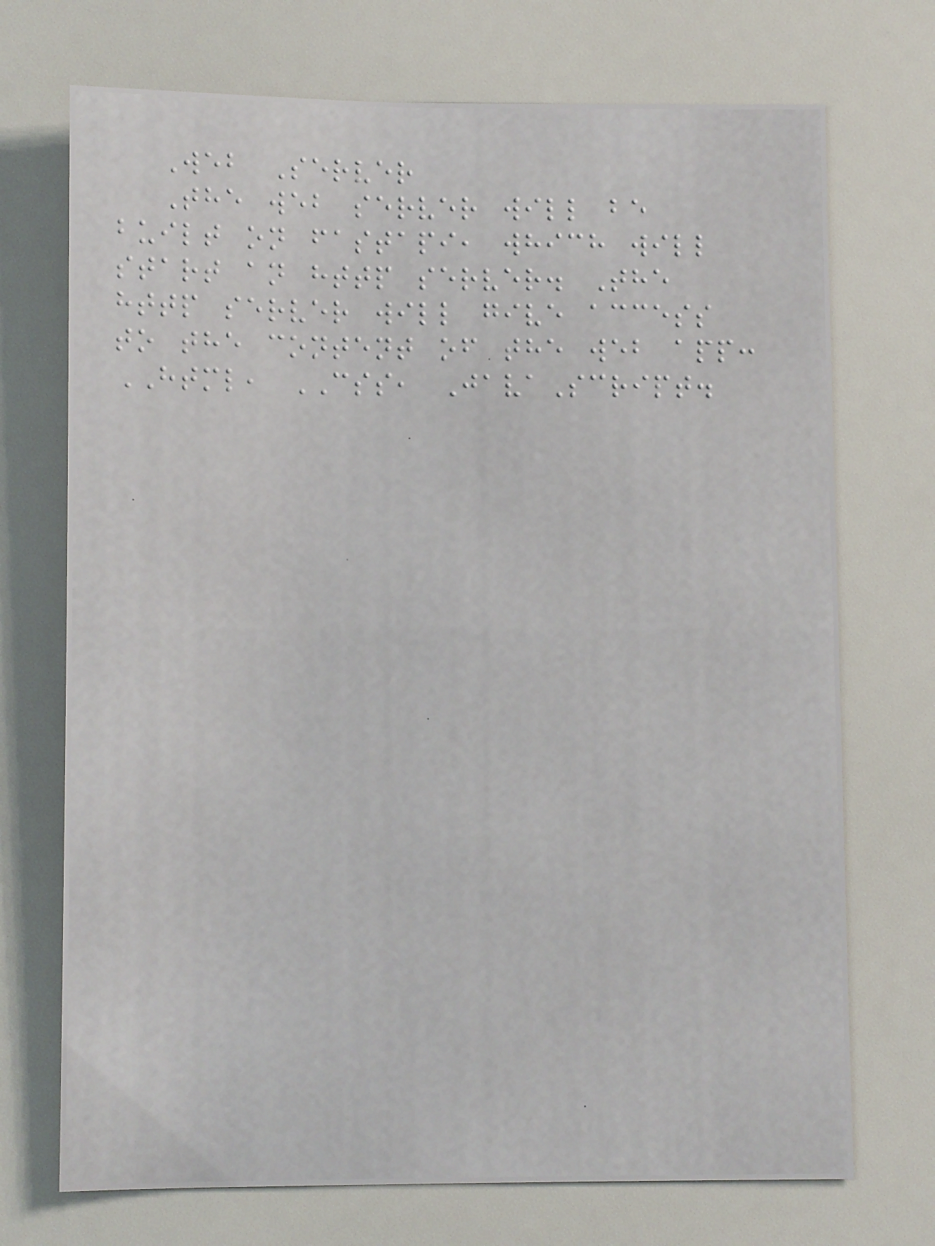Web Server
The web server will be
built on fastapi, which will
start an http server. The
http server will give access
to the content of the web app:
HTML, CSS, JavaScript.
